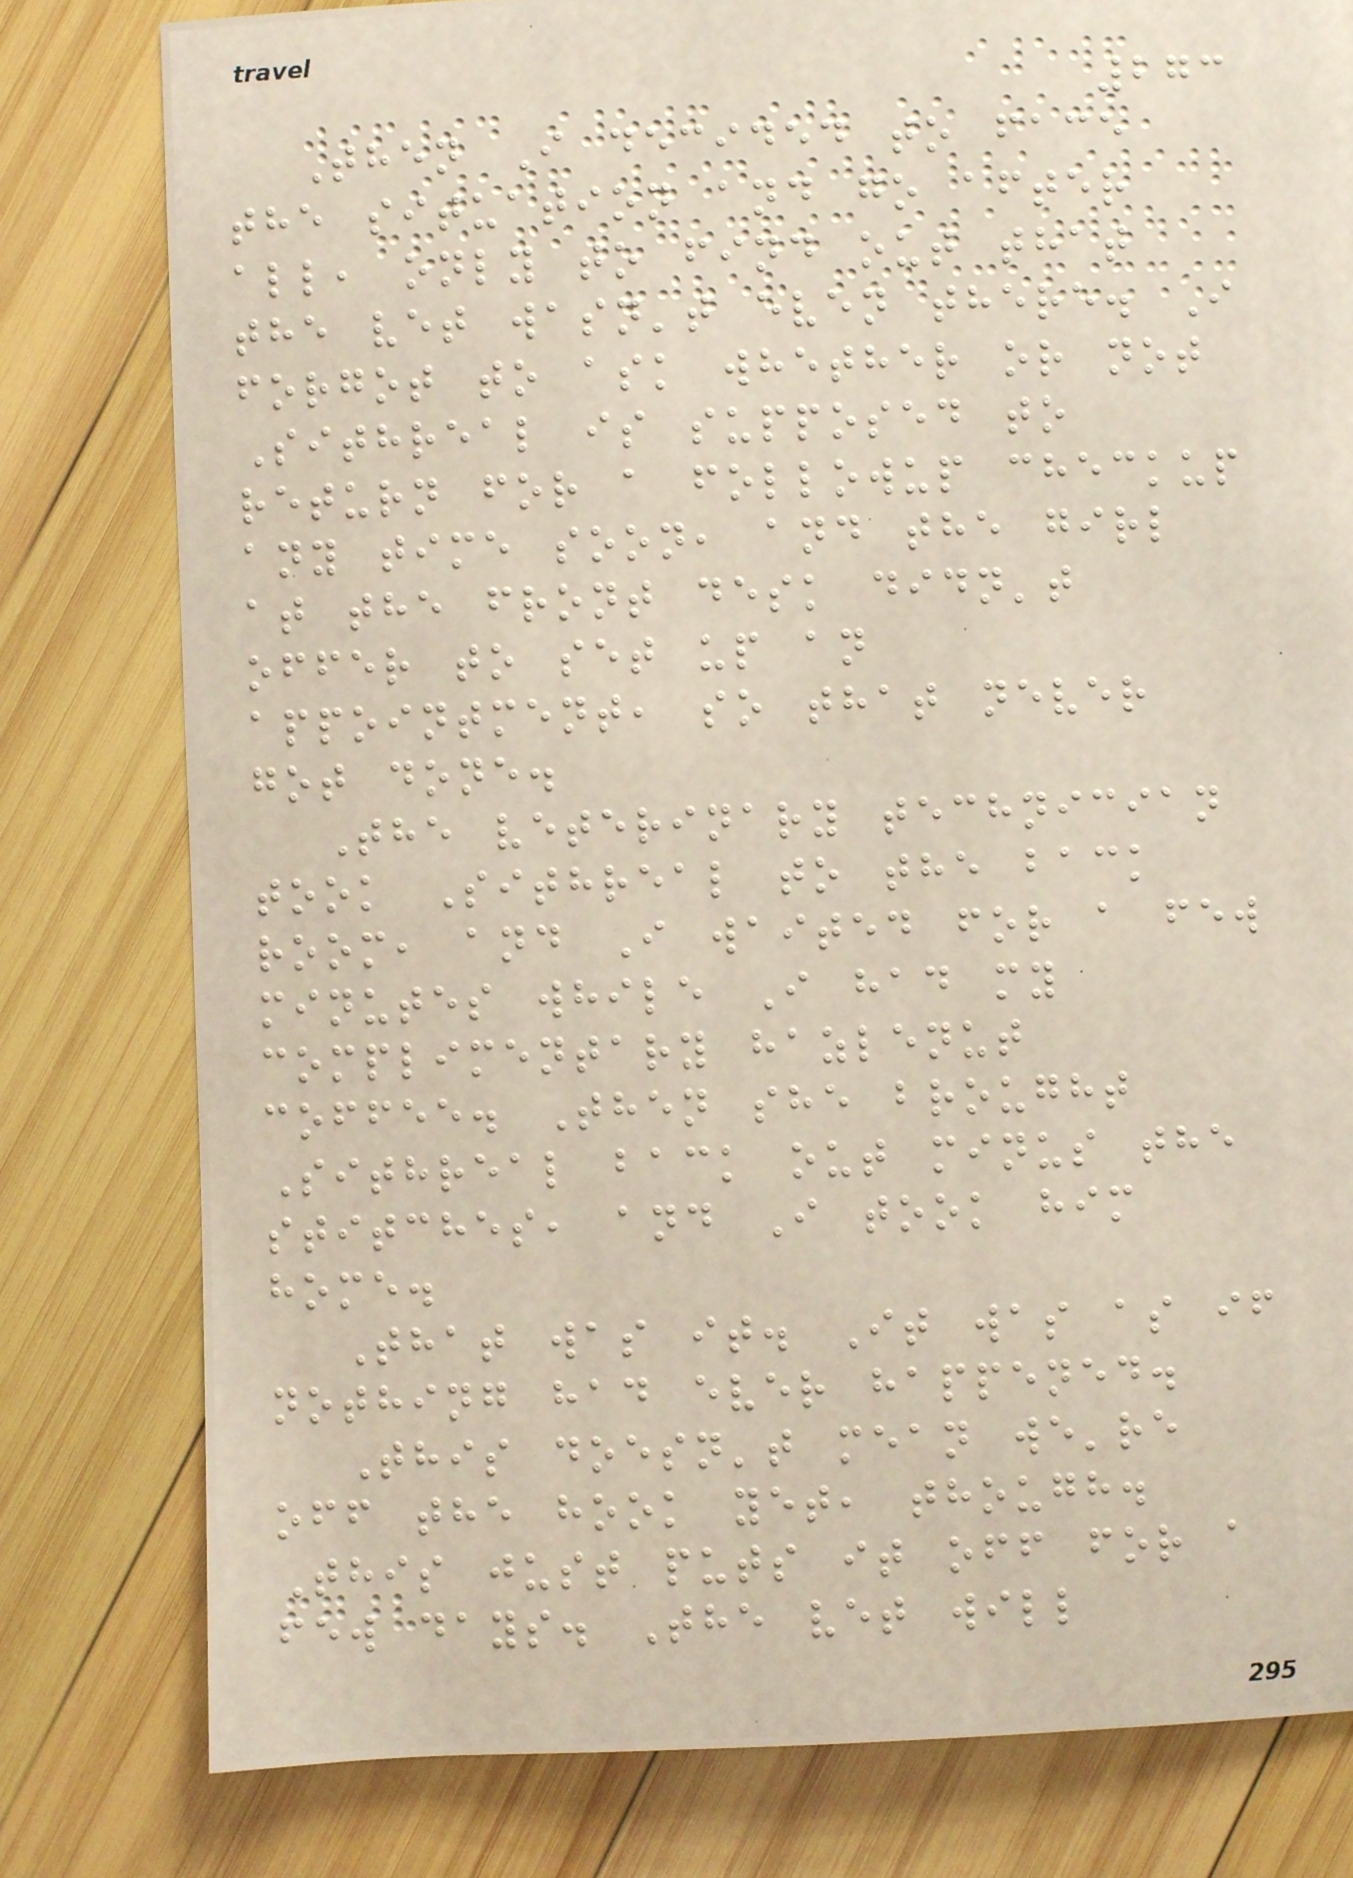273
Then I decided to face
the situation and go after
all, only to find out that
the vet wasn't even there. I
forgot to ask whether or not
Sithreal is supposed to
return for a followup checkup
any time soon, and the girl
at the front desk didn't
offer to set up an
appointment, so that never
got done.
The veterinary technician
took Sithreal to the back
room, and I waited for a few
minutes while I had my
complimentary hazlenut
coffee. Then she brought
Sithreal back out minus the
stitches, and I took him
home.
That was it. It was as if
nothing had ever happened.
This doesn't mean we're
off the hook yet, though.
This just puts it off for a
few days. The vet will
